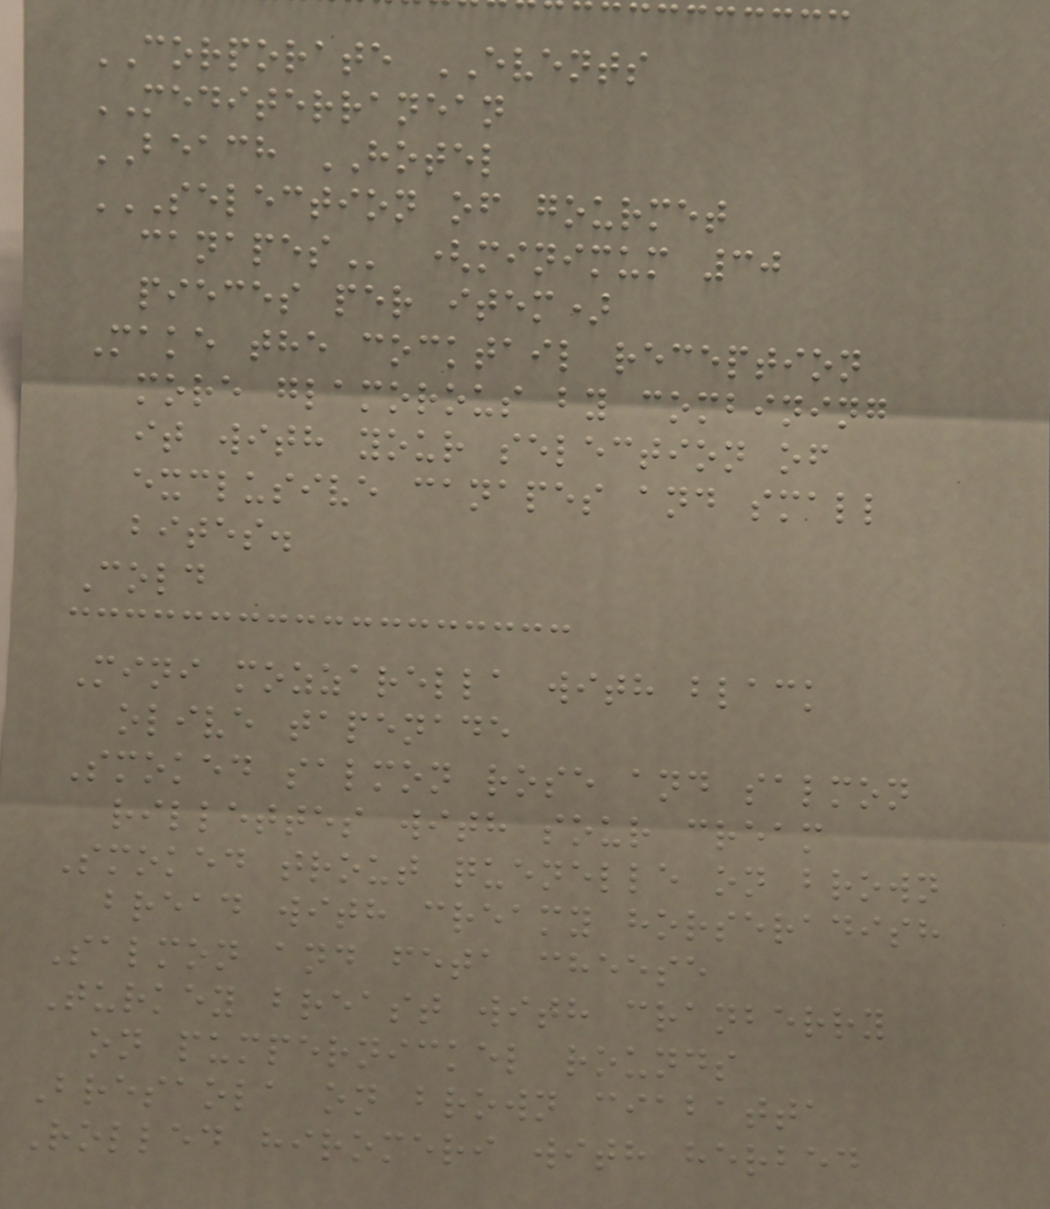CORPORATE EVENTS
MEDITERRANEAN
BEACH HOTEL
SELECTION OF GOURMET
CANAPES (minimum 30
pieces per item)
Make the cocktail reception
more glamorous by combining
it with your selection of
exclusive canapes and small
bites.
Cold
Mini mozzarella with black
olive tapenade
Smoked salmon rose and salmon
rillettes with sour cream
Smoked trout quenelle on brown
bread with creamy horseradish
Salmon and feta cheese
Turkey breast with cranberry
on pumpernickel rounds
Bresaola on brown ciabatta
Rolled hiromeri with herbed
